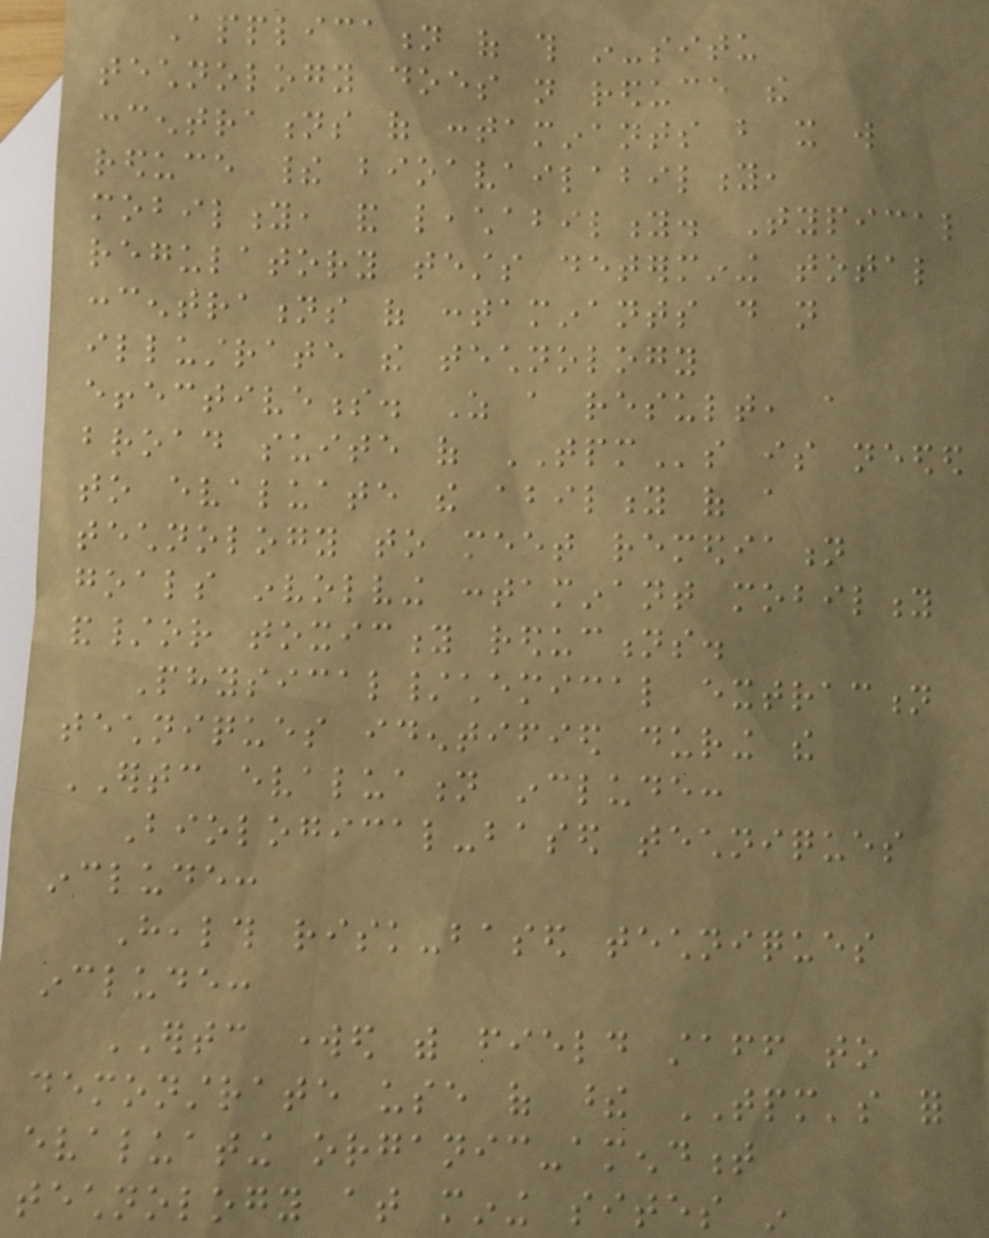Application of this in-situ
technology does not reduce the
concentrations of contaminants but it will
reduce their bioavailability,
mobility, and leachability. Typical
regulatory tests determining total
concentrations of contaminants do not
illustrate the technology
effectiveness. As a result, a
broad suite of TPMs is needed
to evaluate the ability of a
technology to meet remediation
goals involving contaminant mobility
and/or toxicity reductions.
Physical/chemical extraction
techniques identified during the
ERTC evaluation include:
Biological-based techniques
include:
Health risk-based techniques
include:
ERTC worked with field staff to
demonstrate use of these TPM's for
evaluating organic-amendment
technology at mining sites in
